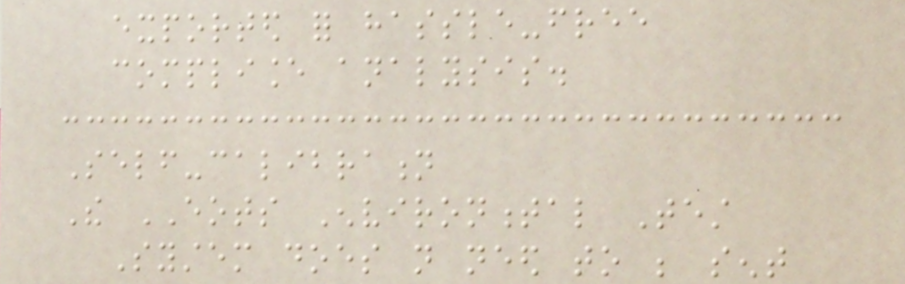exported for hassle-free
compliance analysis.
Self-calibration
The EOTS Environmental Test
System does not need to be sent
